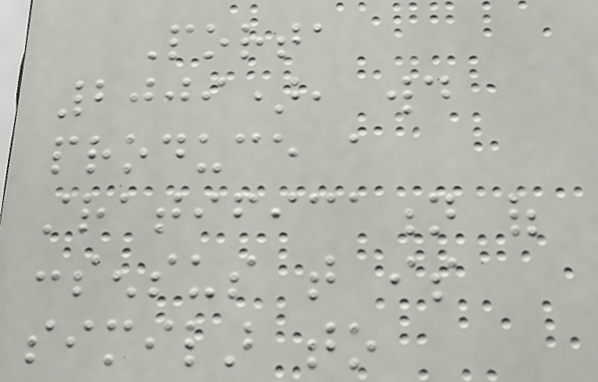Porta
2009), would
produce a
stratification of
consensus that is
similar to
